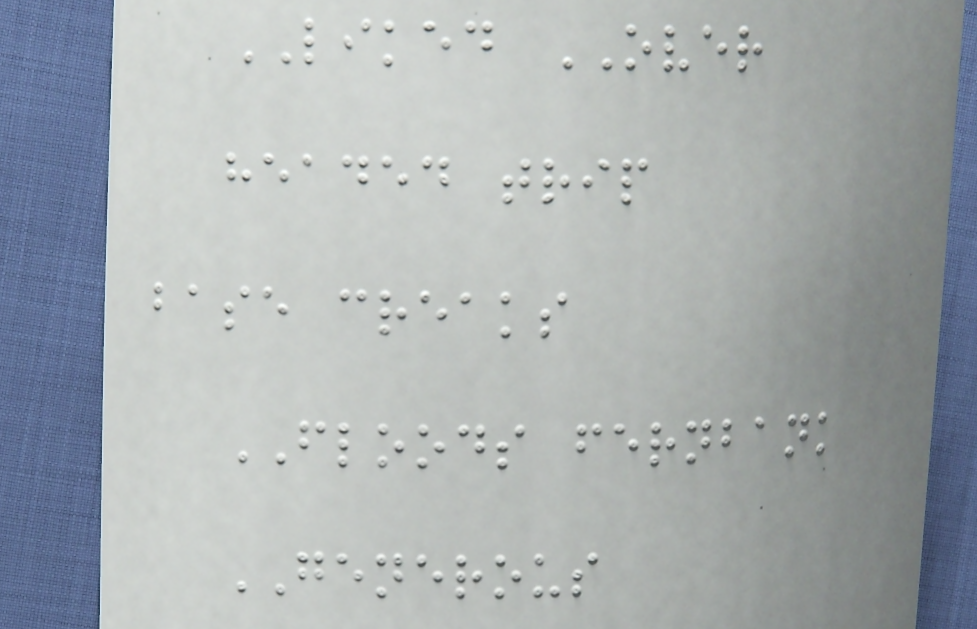LIKED OVER
headed trip
base creaks
FLOODS fernbank
GENEROUS
